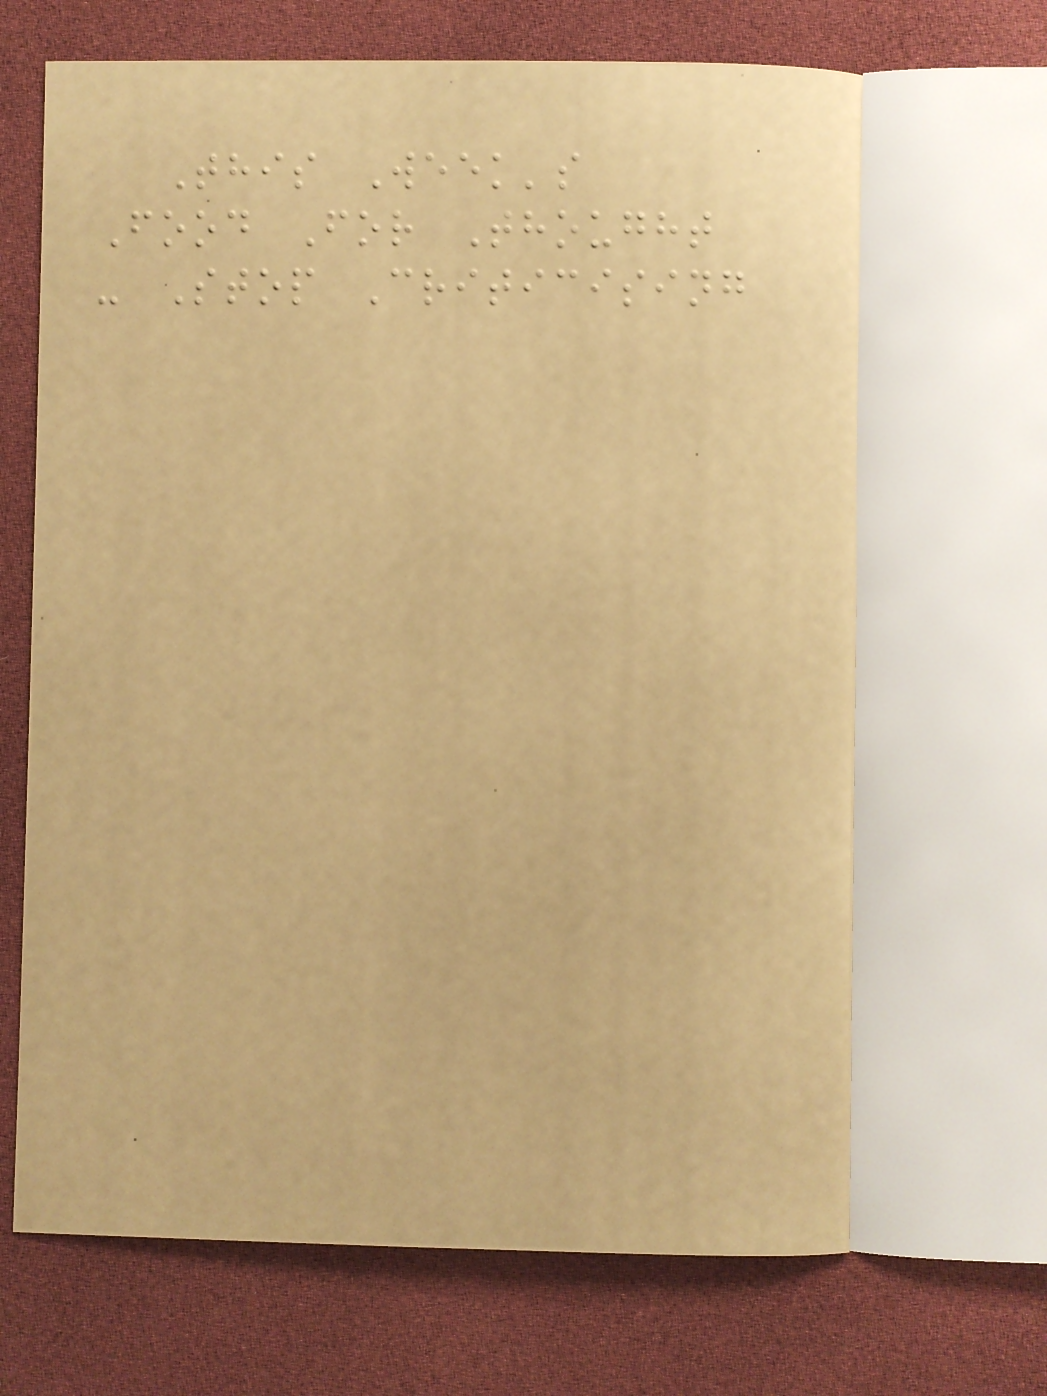This Week's
Food For Thought
- Stop Criticising
